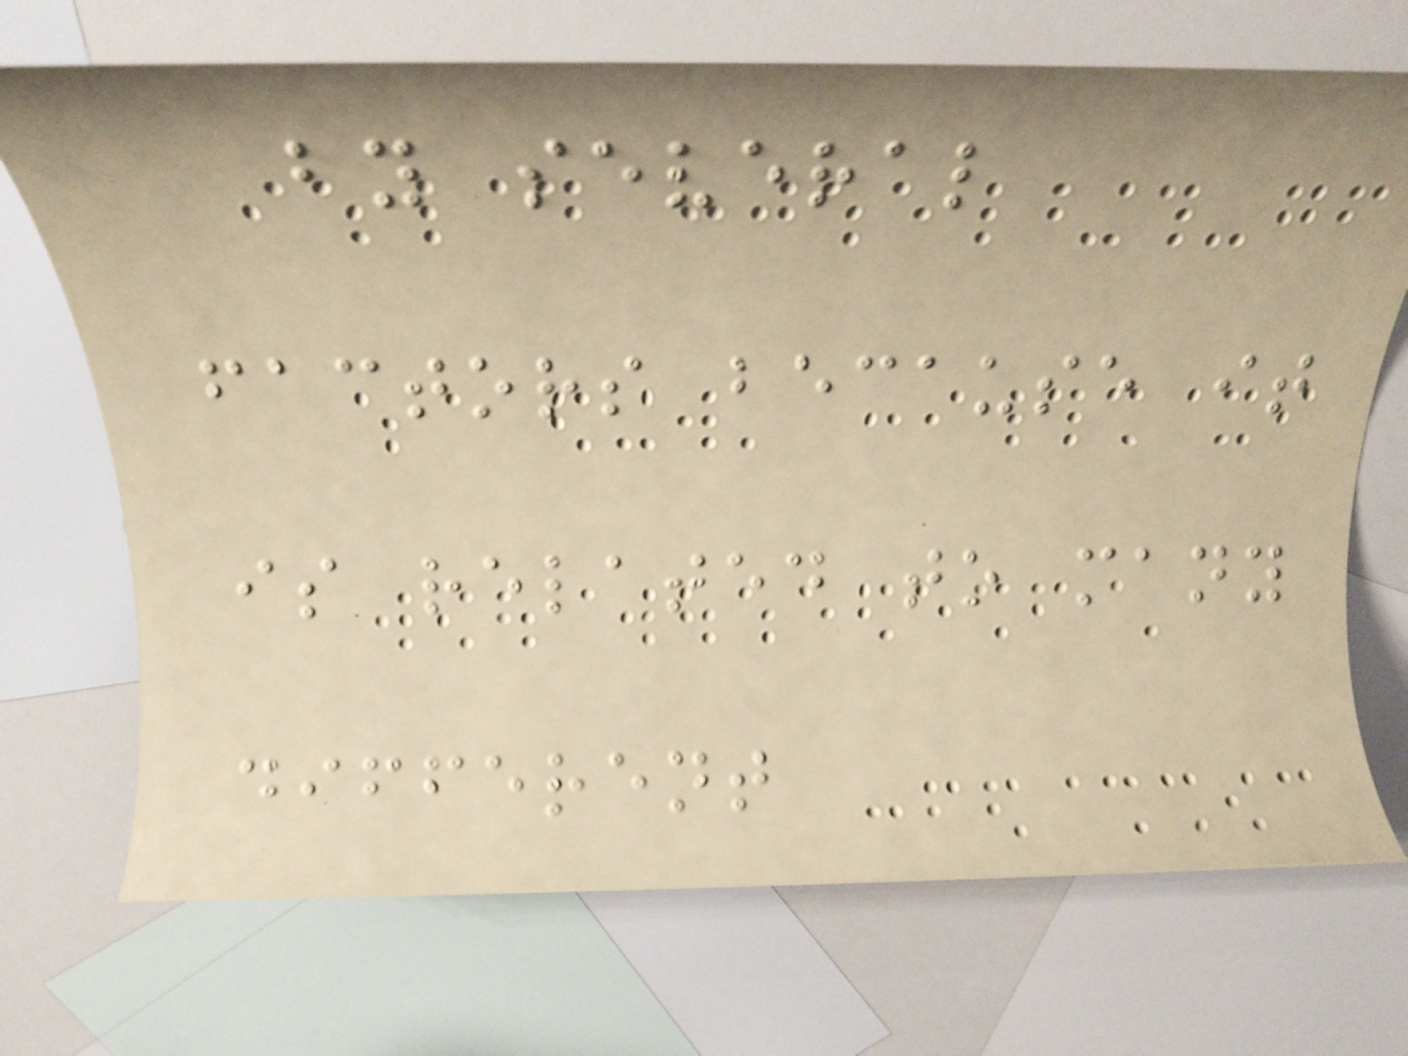by several
factors because it
is related to many
different
